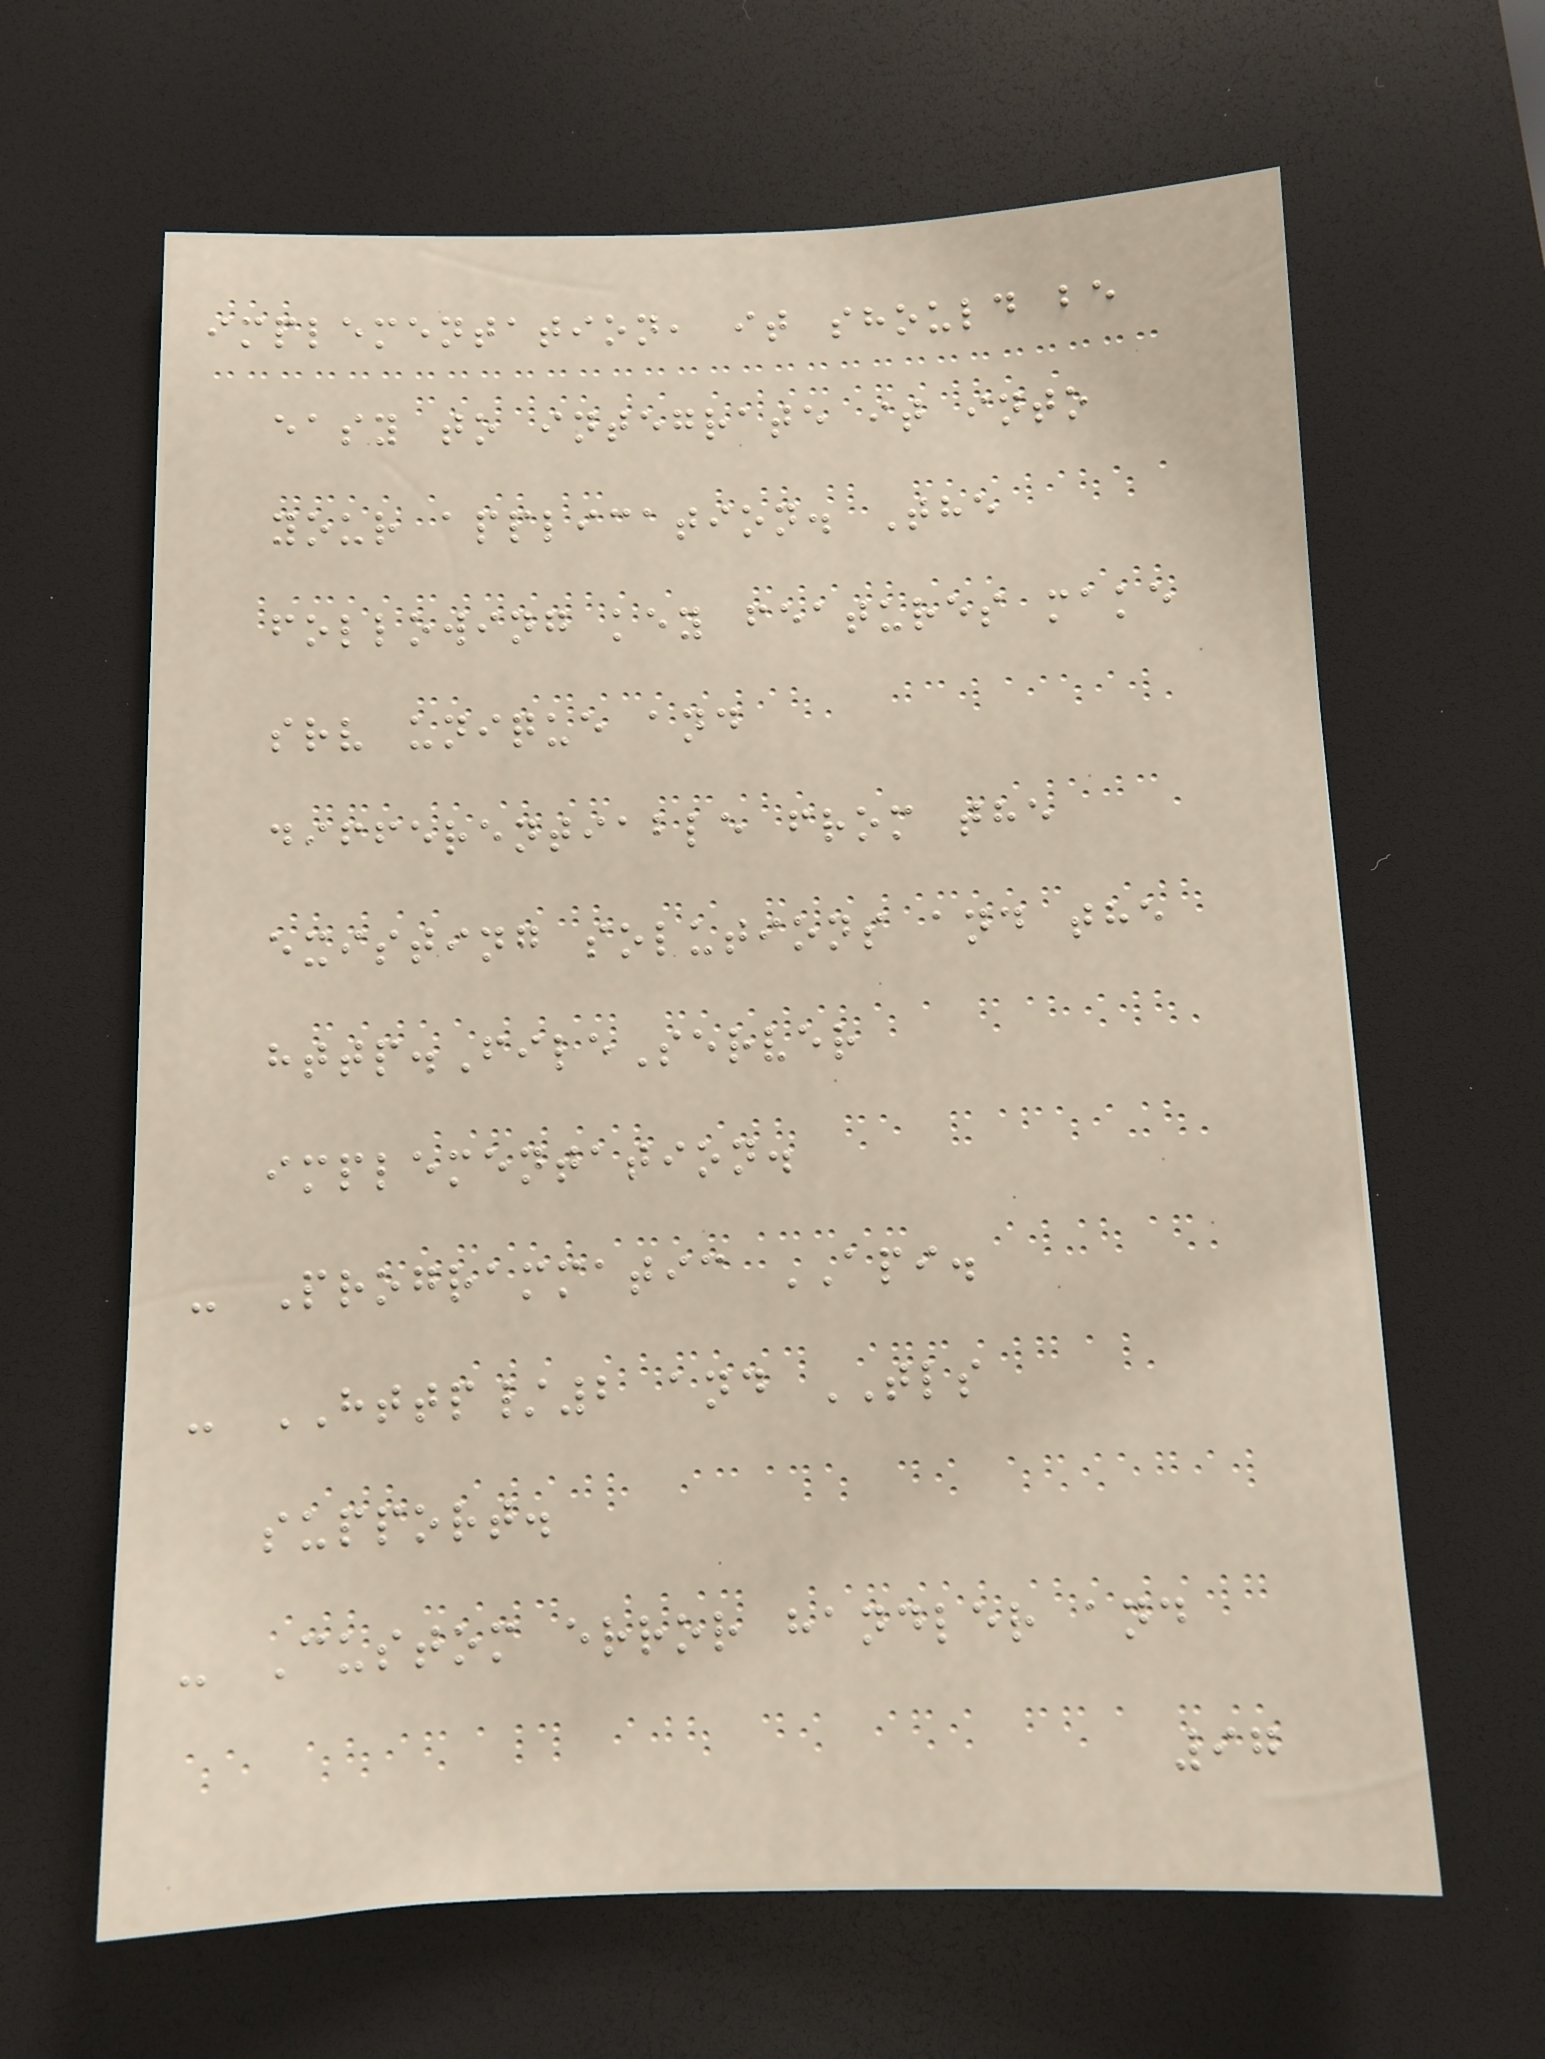implementation, it should be
easy to integrate it into
your application. The
following key features make
srv unique and
differentiable from the
existing solutions and the
http.FileServer
implementation.
- Programmatic API.
- HTTP/2 and TLS
support.
- Custom error handler and
97
